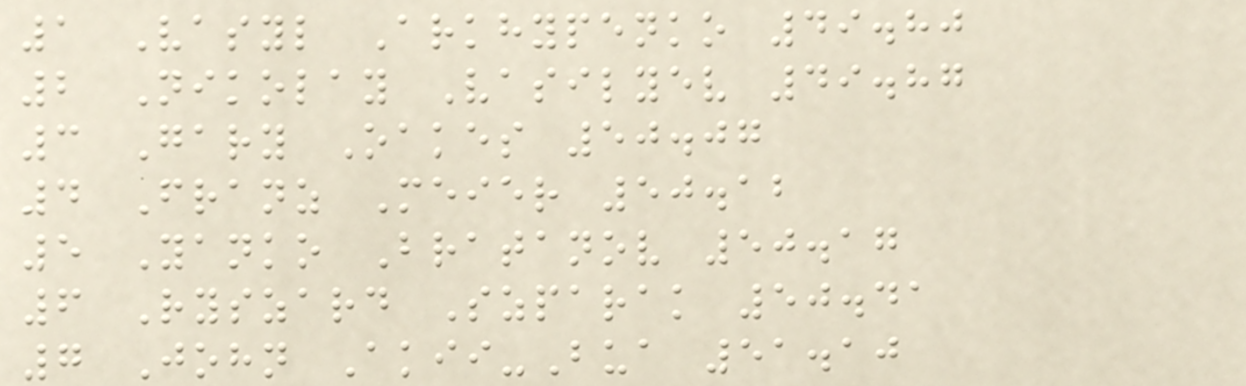1 Vasyl Arkhypenko 49.80
2 Nikolay Vasilyev 49.87
3 Gary Oakes 50.07
4 Franz Meier 50.12
5 Yanko Bratanov 50.17
6 Ryszard Szparak 50.41
7 John Akii-Bua 51.10
